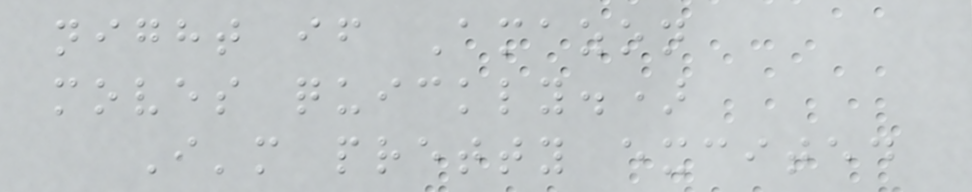night if Amazon
moves quickly.)
I'm pretty excited
